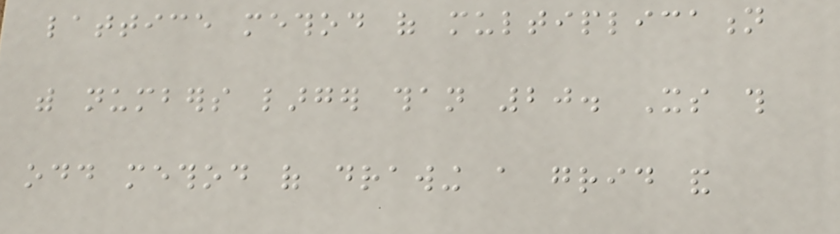lattice method of multiplication
with numbers larger than 20. Its this
odd method of drawing a grid and
